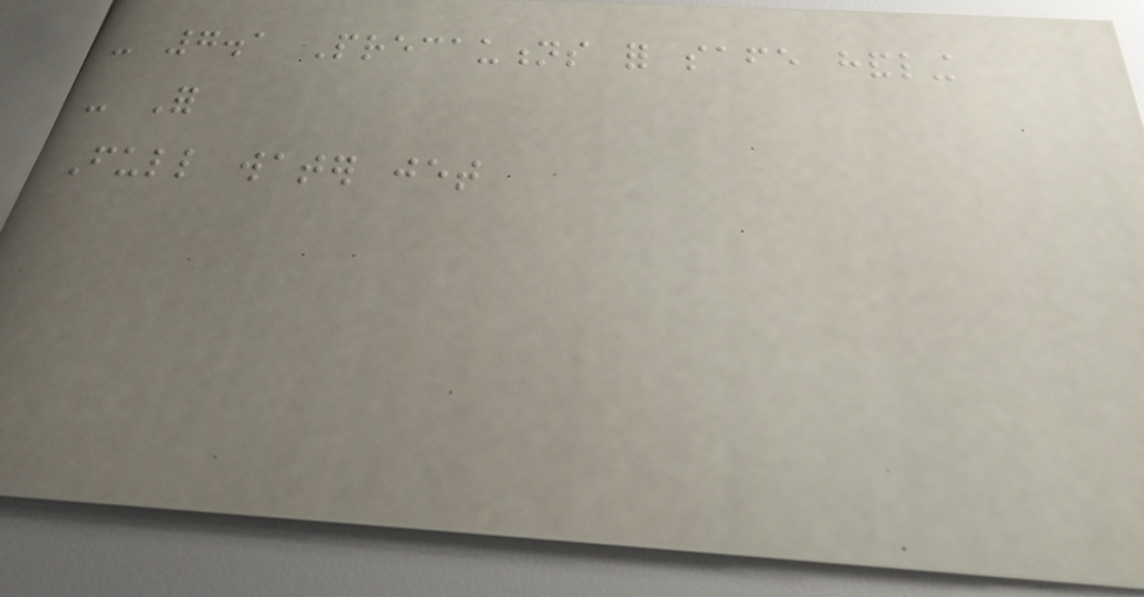- 7.1 Precautions for safe handling
- For
Full water jet
